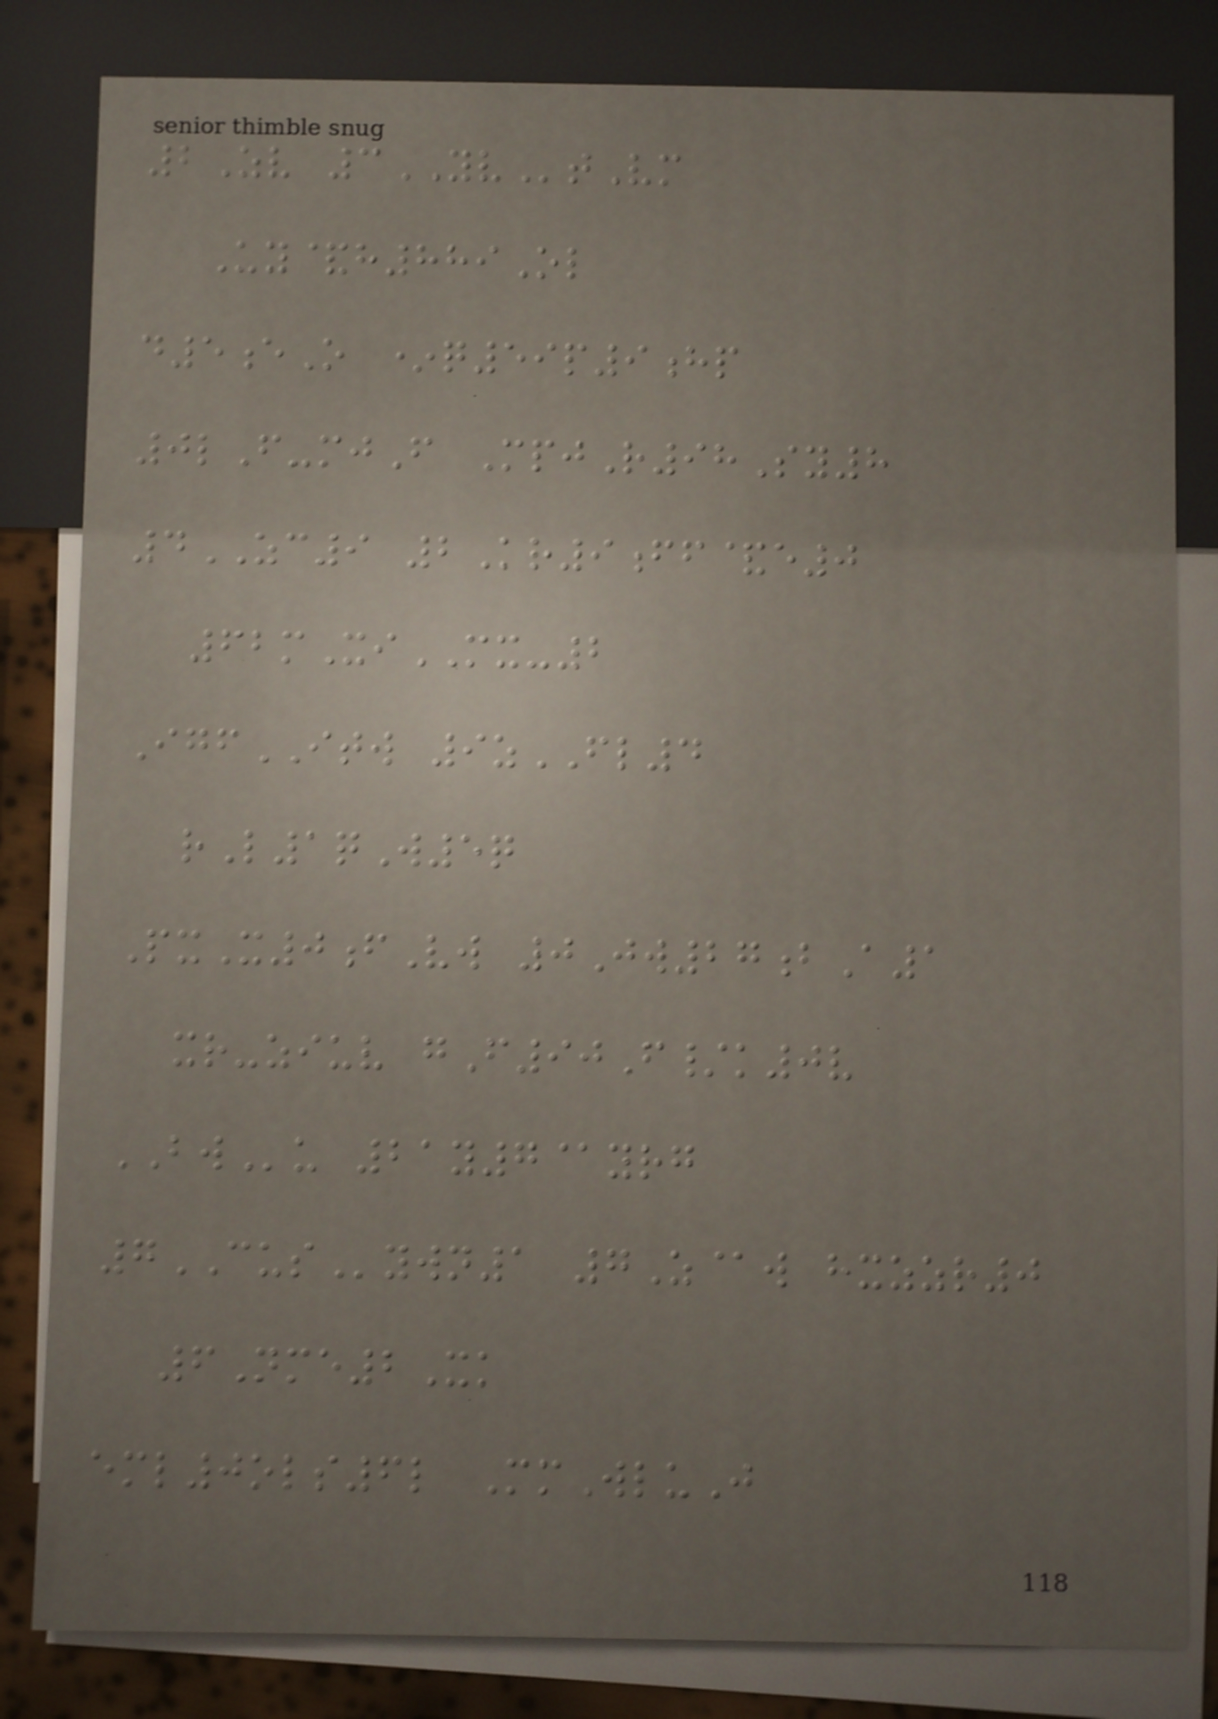2Zv 3YVtVm
Uy&h889Ol
d5eO *q59p9hp
0lF-mjF MpjR98Sy8
4ZC9 2Kr9ff&e0
62mXiMX-2
IgfITW 9zFL4
rL1qW5q
PxX0fVw 0Jw27bA1
xr-ziuv gF90F/k0v
BWu 21y7@yrg
7CUSywn1 7Z@w hxzzr0
6Nme2Xk
eml0ols6l MmWluJ
